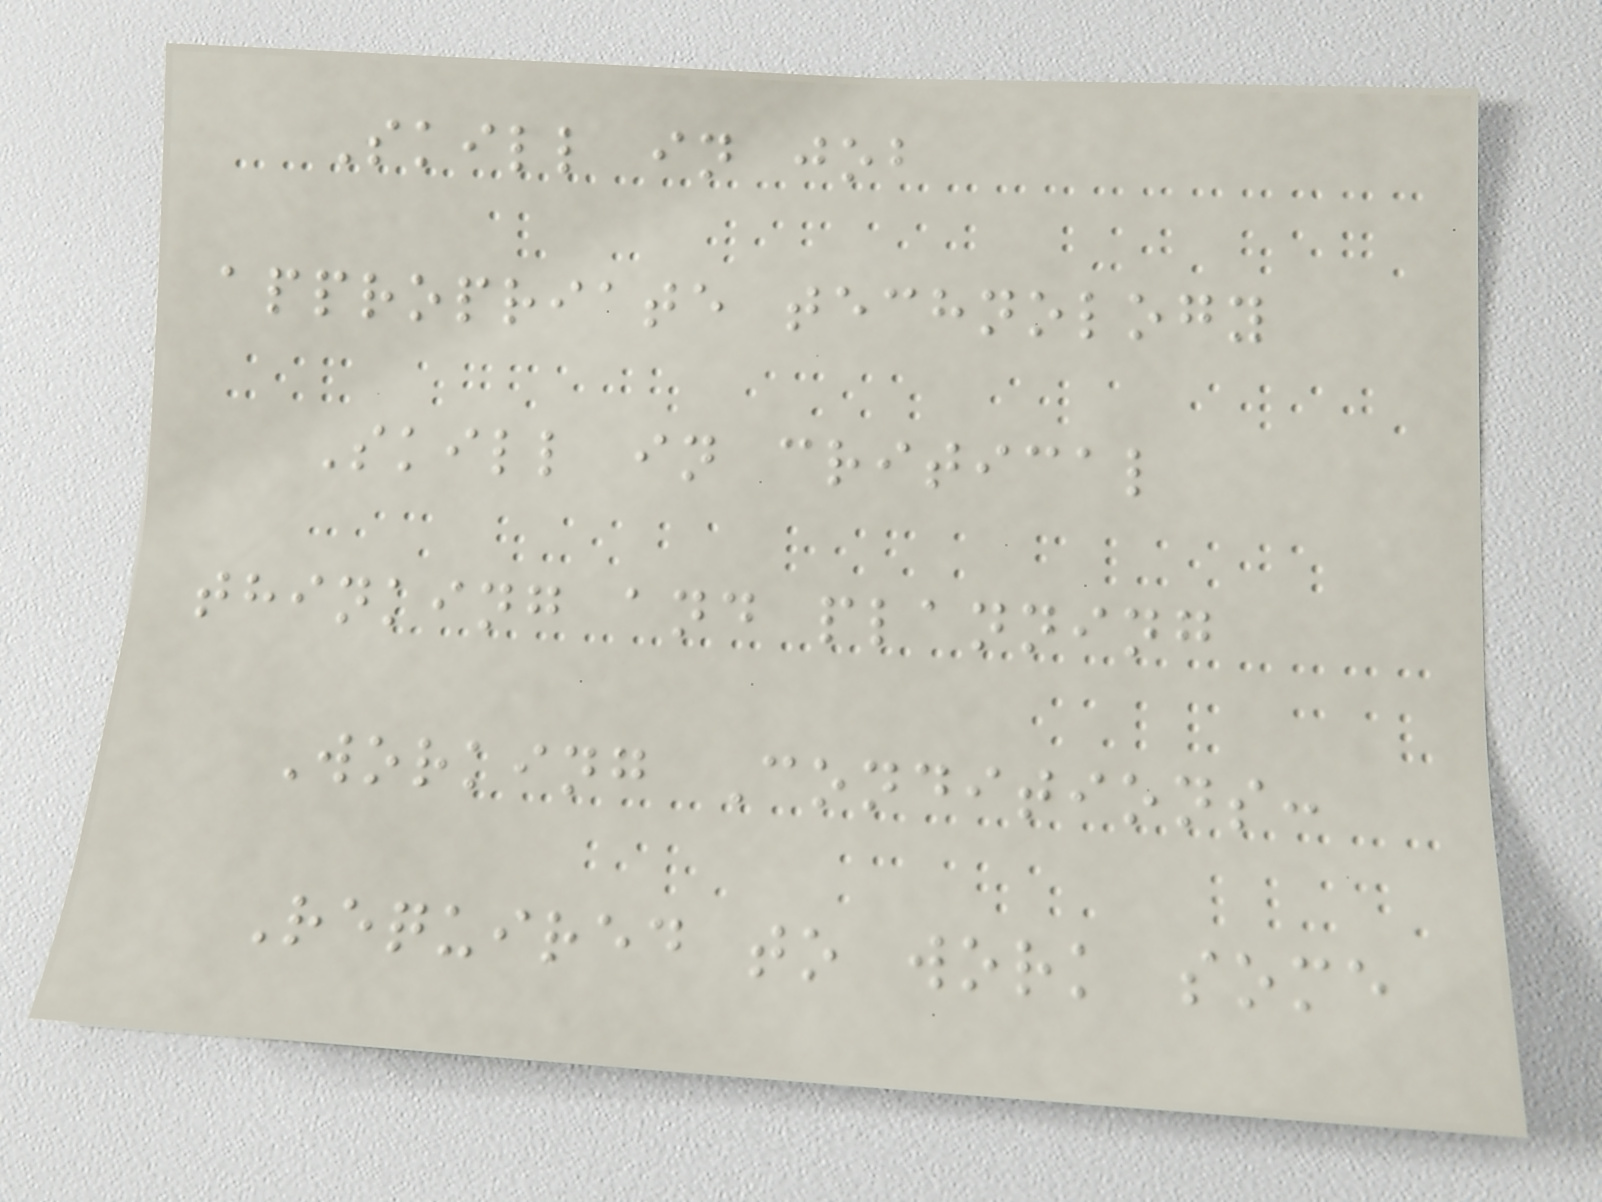Skill in job
appropriate technology
Skill in critical
thinking and planning
Working Conditions:
Required to work some
